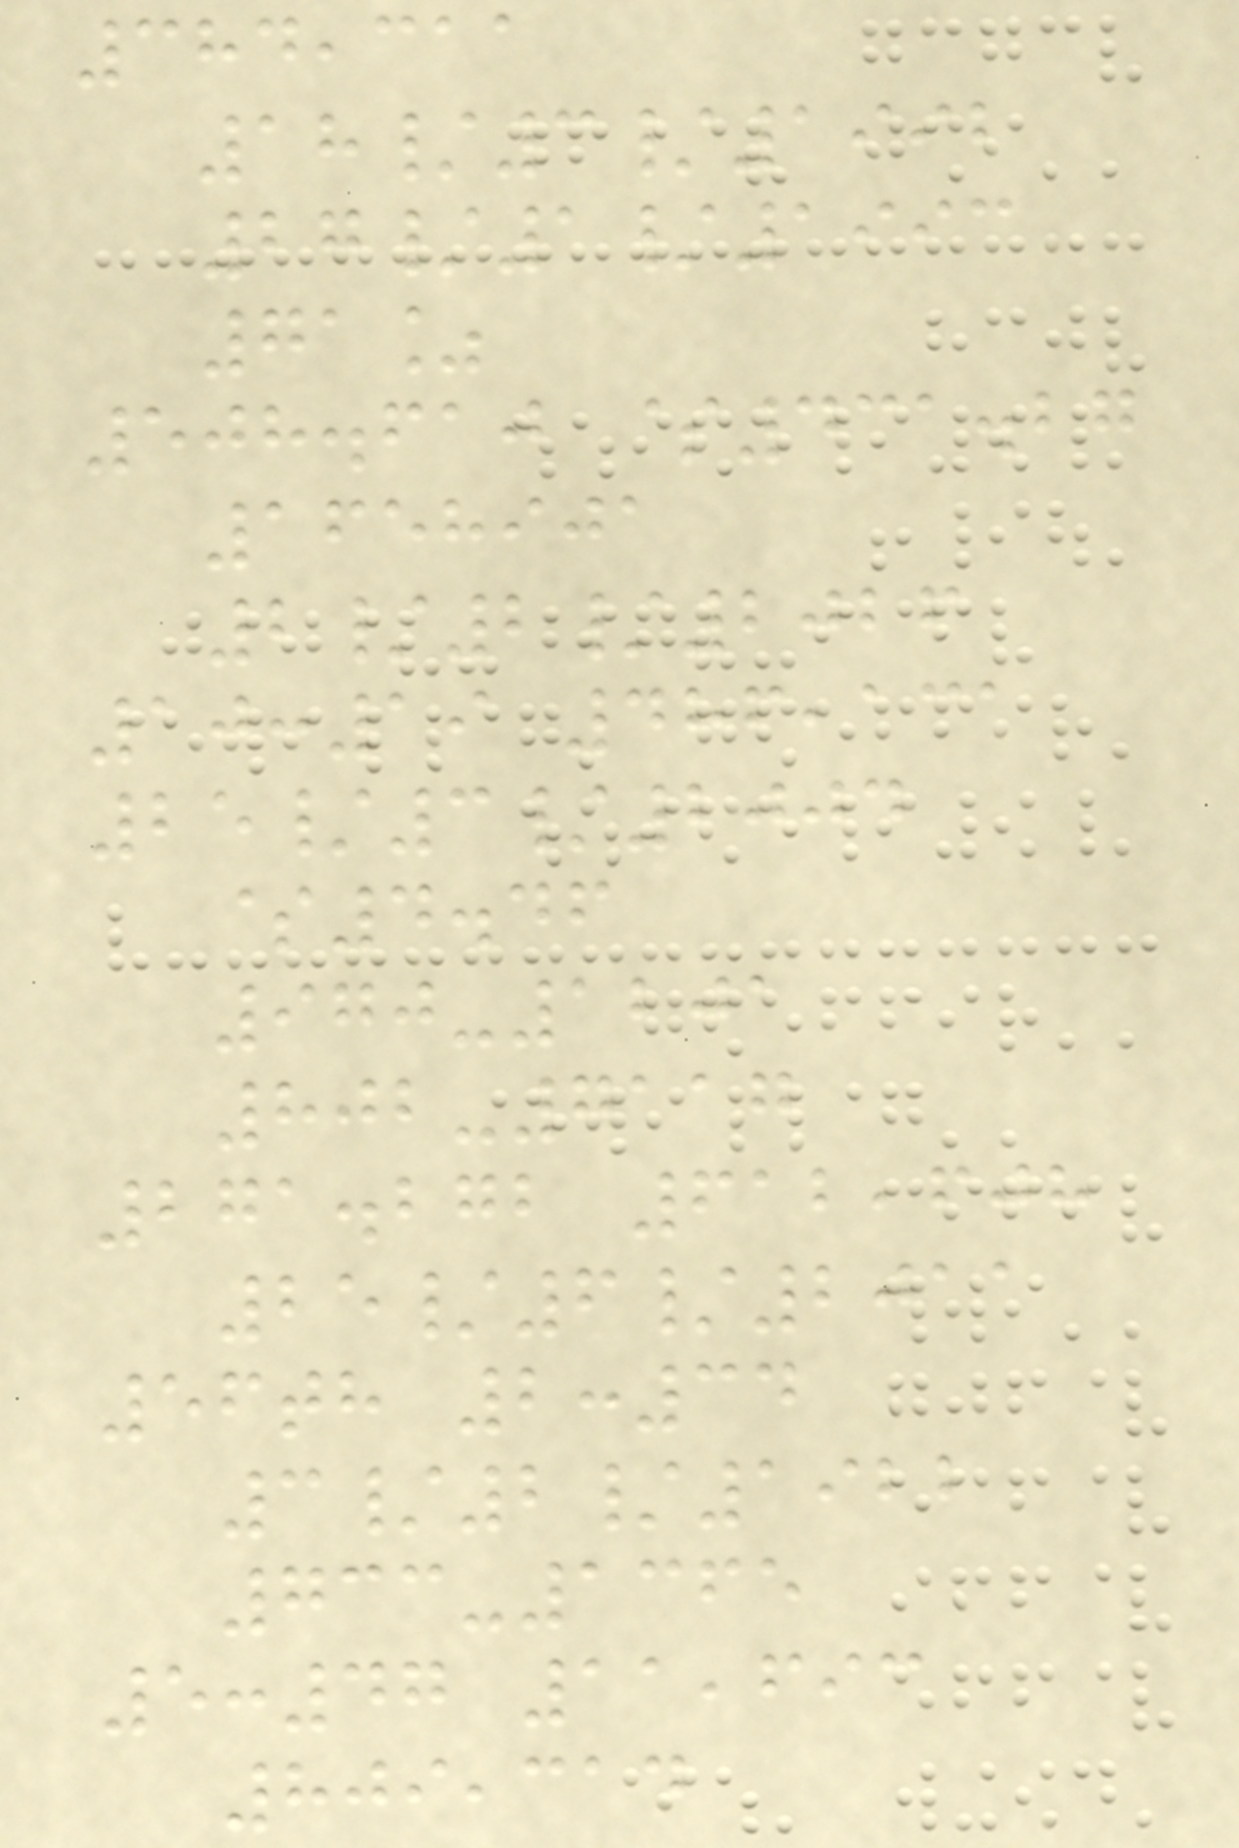384,311
18/3/1992
27/1/1993
71%
508.610 $431.27
1658901
2/2/2026
10:19 486,131
25/3/2004
$4.46
970-1201
802-7117
271.272 612,608
25/6/2011
56th 2:34
3/2/1922
733-1365
5:47 11,693
809,314
